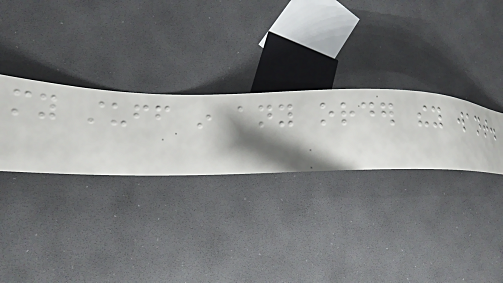my stuff in any order they want.
